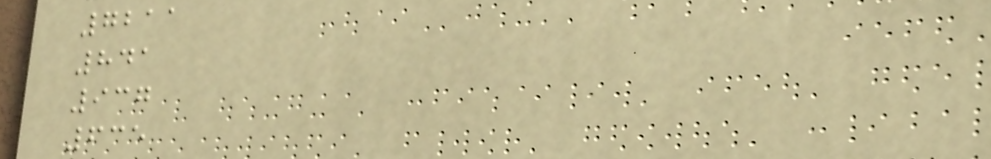7211
841
937
635
